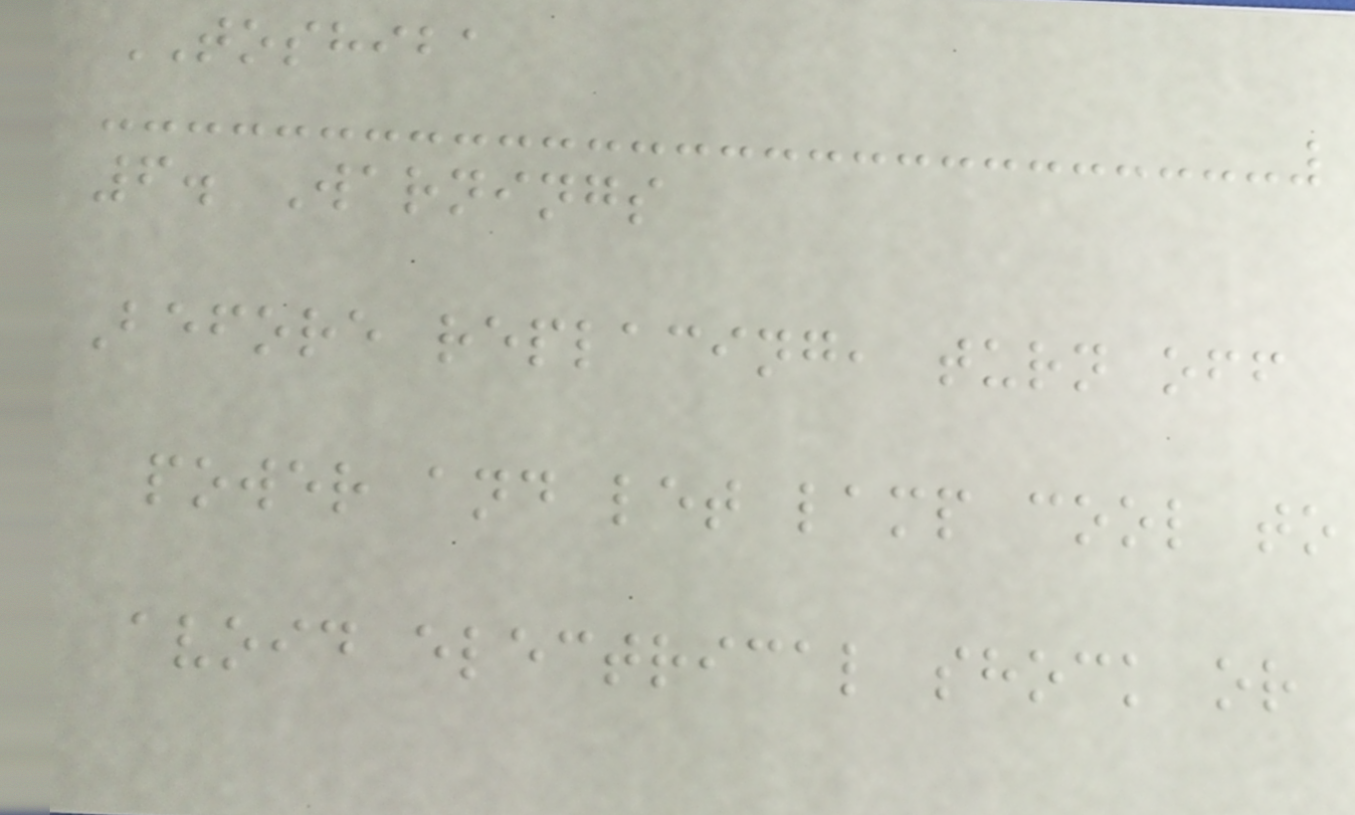TOSHIBA
6. Warnings
Before replacing, turn off
power and let lamp cool to
avoid electrical shock or
